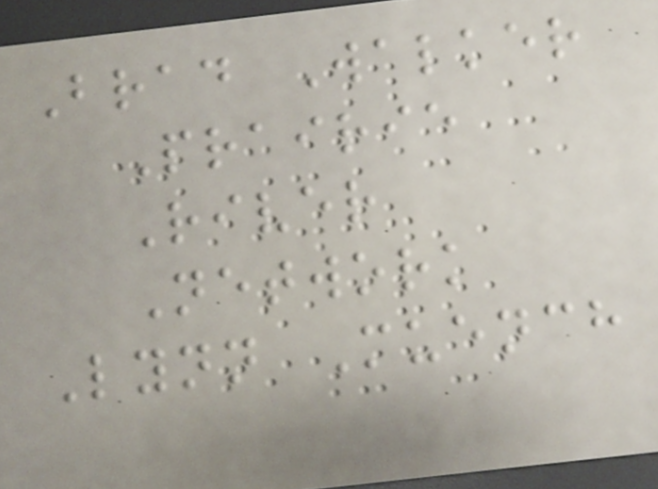Brad Walker
Prairie
River
Network
Lynn Muench
